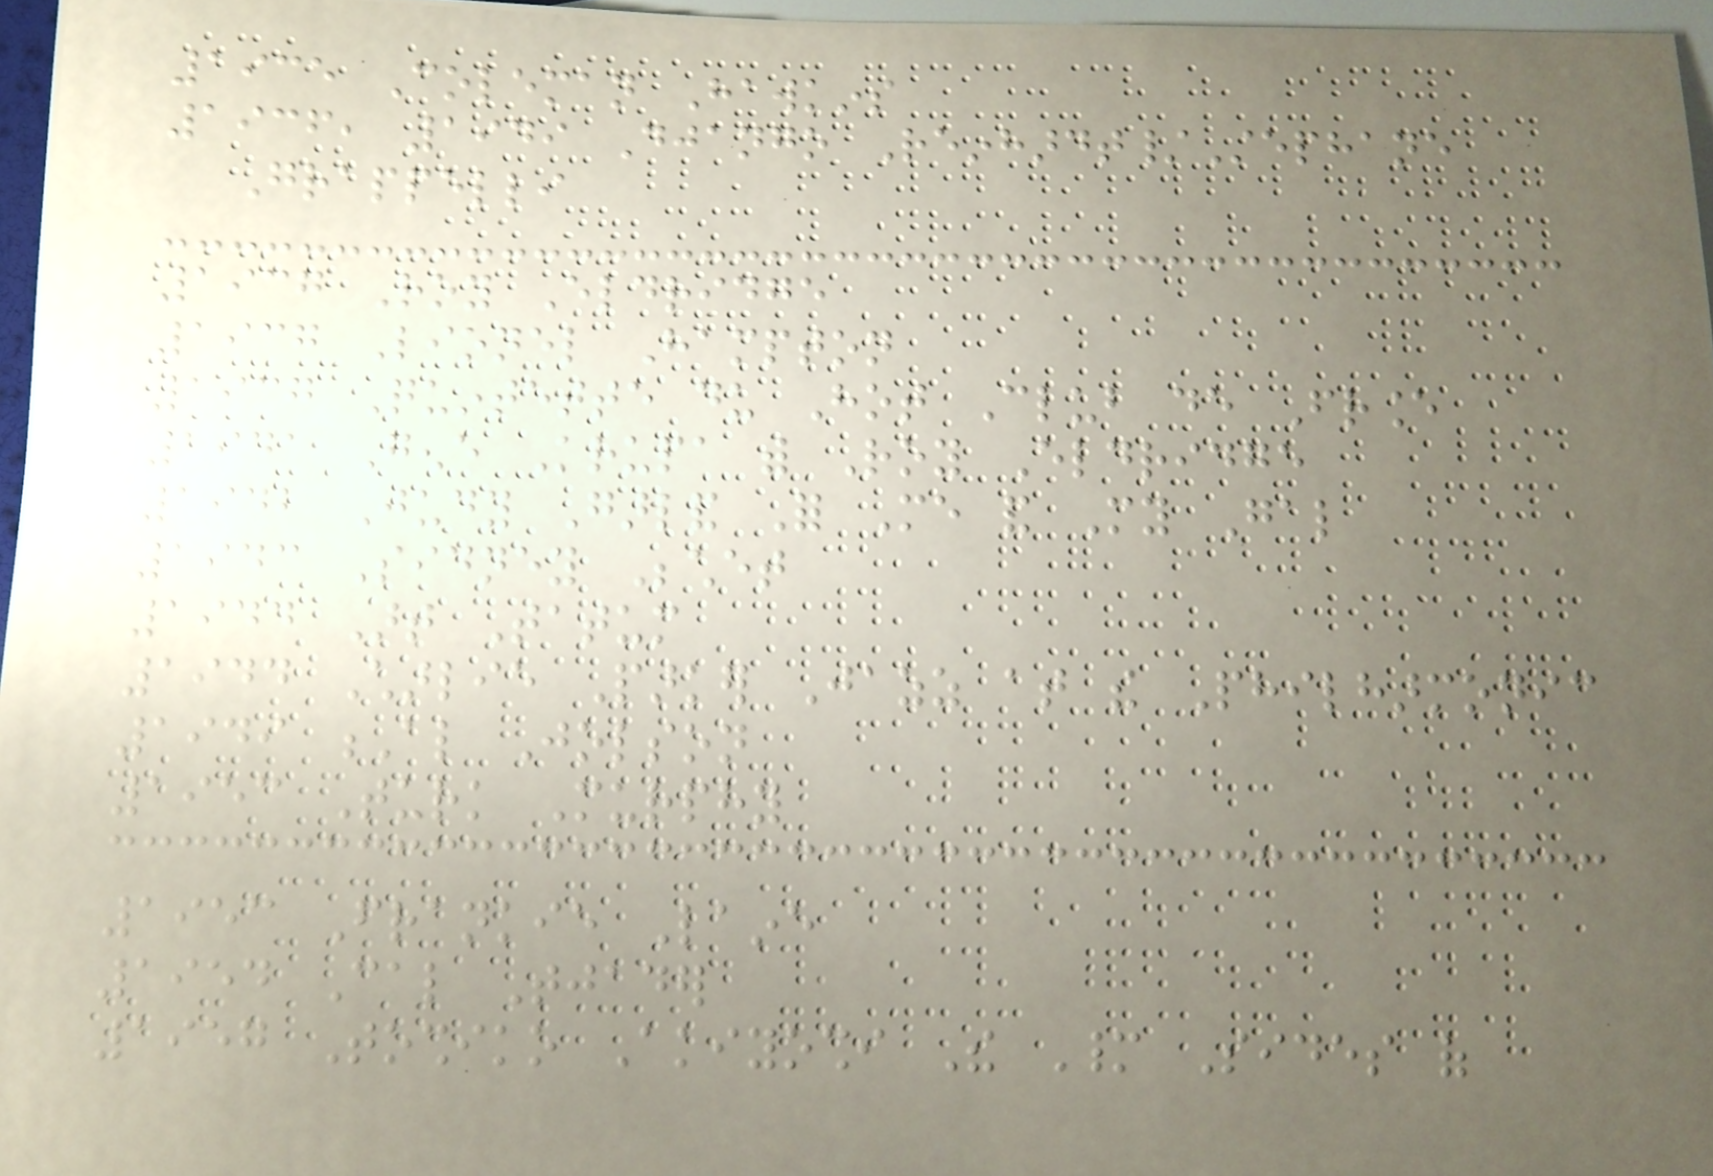1935 Coleman Hawkins
1936, 1949 Django Reinhardt/Stephane
Grappelli
1937 Roy Eldridge
1937 Lionel Hampton
1937 Quintette du Hot Club de France
1941 Gene Krupa with Roy Eldridge
1942 Judy Garland For Me and My Gal
1943 Sidney Bechet
1944 Art Tatum
1944 Charlie Parker Jazz at the Philharmonic
1949 Al Jolson
1953 Turk Murphy
1953 Frankie Laine
1954 Cal Tjader
1957 Toshiko Akiyoshi The Many Sides of
